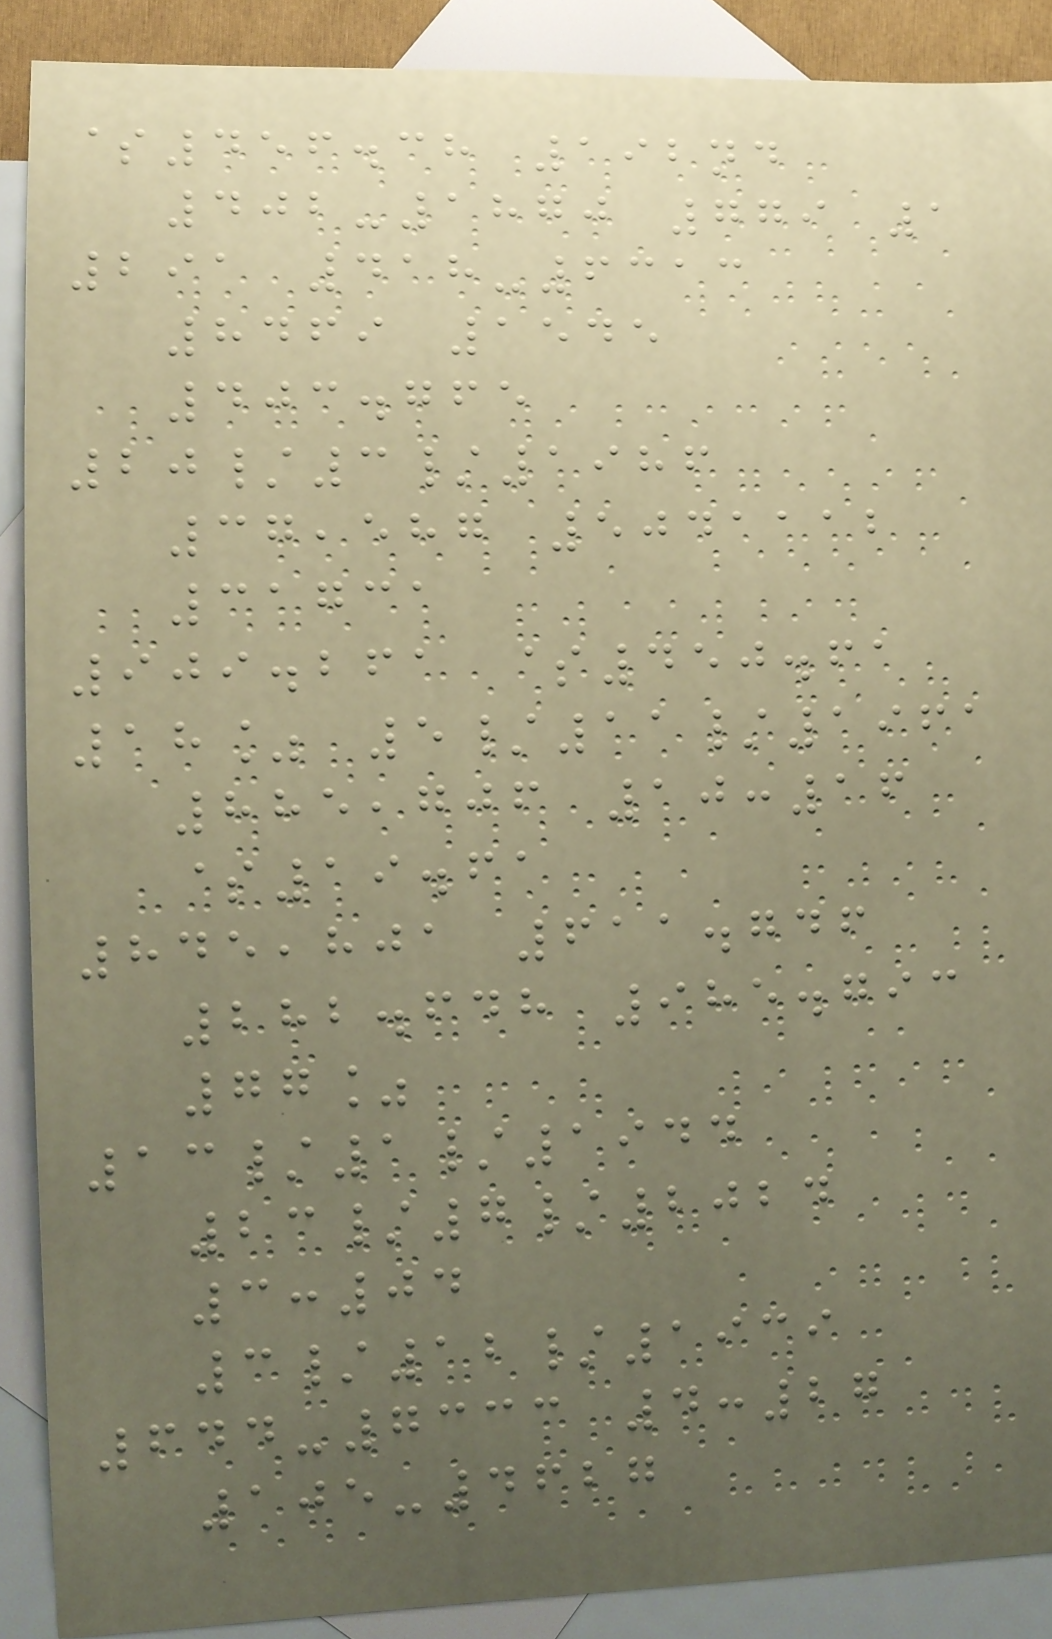$456.38 192nd
402-1870 779 1
291 418-6313
8469 1545
403.765
20/3/1986
37,587 5041112
31731
909.261 $450.61
18% 5/11/1961
885,706 10:16
$19.61
845,801 611.746
282.648 985.793
77%
13/1/1944
23/7/2024
3:04
3/12/1939
644-7333 4:27
105-4627
